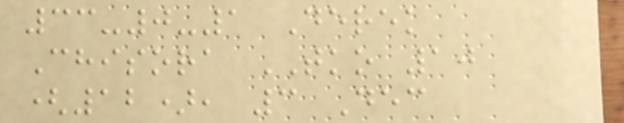33-0-1 Derek
Chisora TKO 10
(12), 3 Dec
